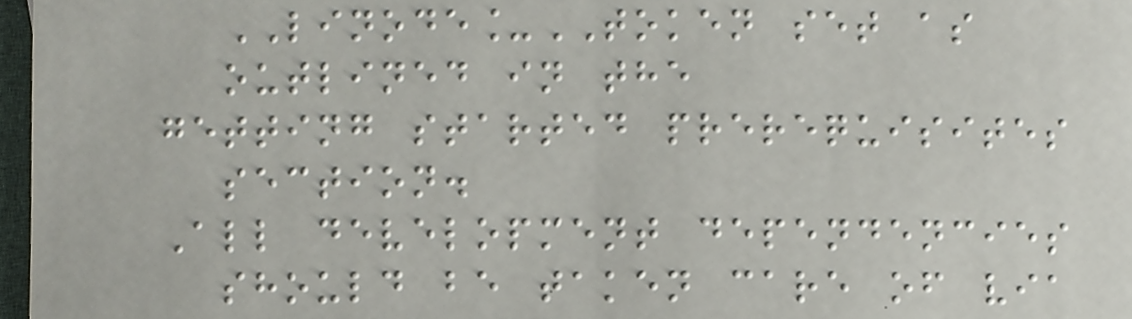LINODE_TOKEN set as
outlined in the
getting started prerequisites
section.
All development dependencies
should be taken care of via
